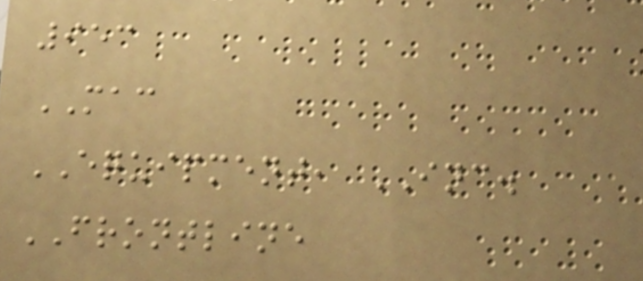953
MAC
EQUIPMENT, INC.
FRONTLINE
